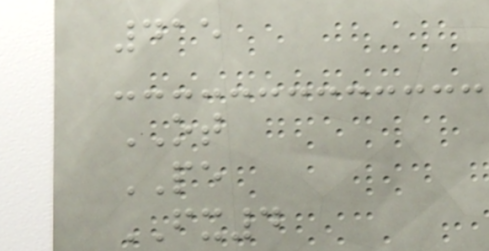415
OT
PE
FX4
